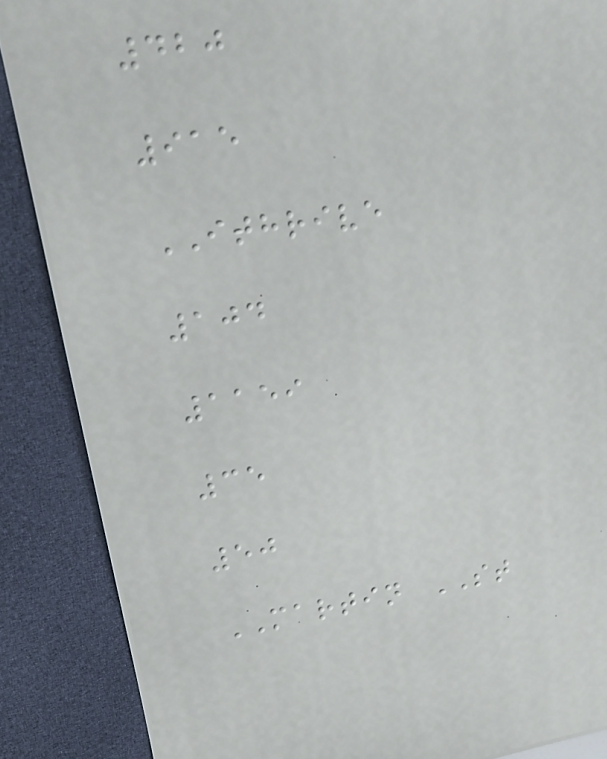420
915
ITHRIVE
104
1159
35
50
MARTIN ST
